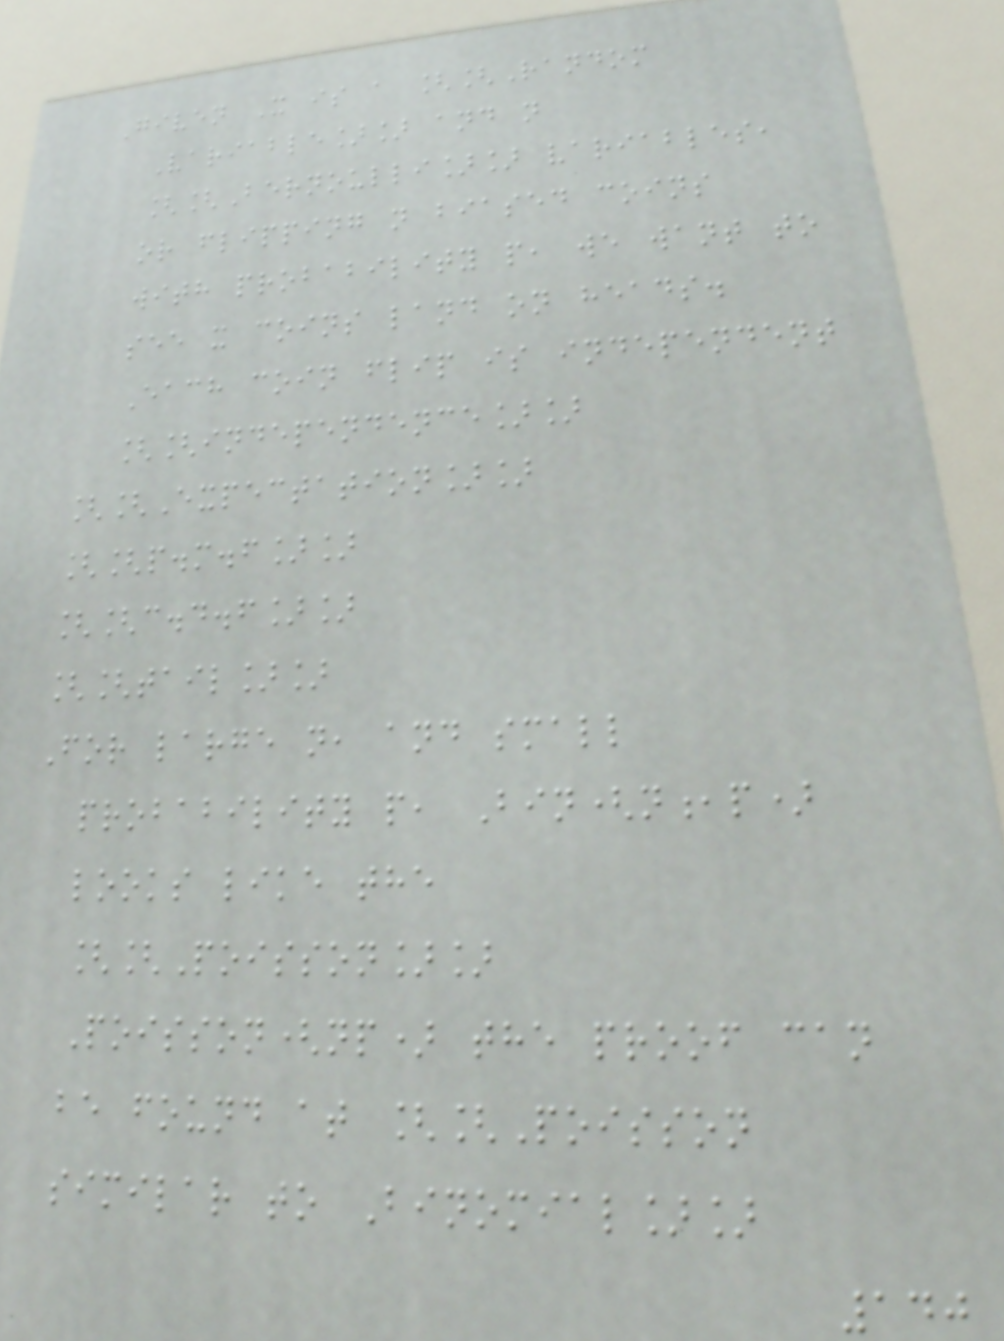Given X is a [[Random
Variable]] and n
[[Bernoulli]] variables,
or flipping n biased coins
with probability p, we want to
see x coins land on heads.
Each coin flip is independent
[[independence]]
[[Expectation]]
[[p.m.f]]
[[c.d.f]]
[[tail]]
For large n, and small
probability p, Bin(n,p)
looks like the
[[Poisson]]
Poisson(np) the proof can
be found at [[Poisson
similar to Binomial]]
140
